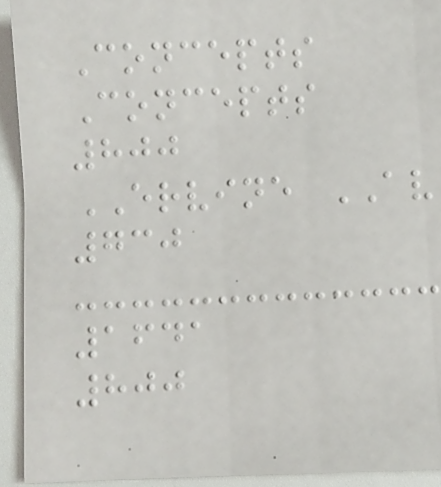Concepts
Concepts
800
ERVINE AV
730
1641
800
